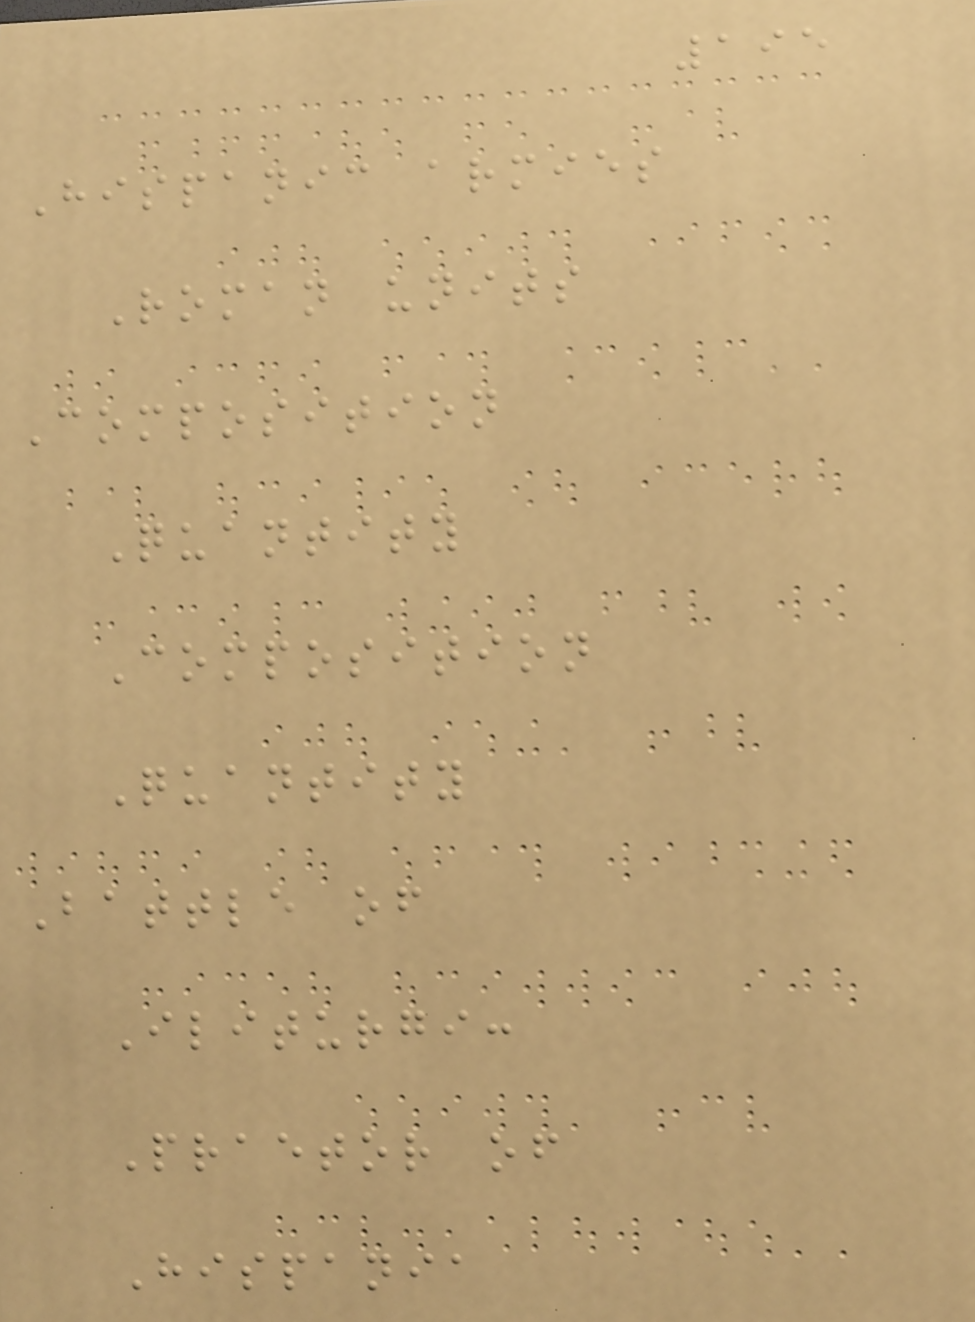195
Hispanic armies
Roman units
Composition
Quantity
Composition
Quantity
Battle of
Iliturgi:
Praetor of
Hispania
